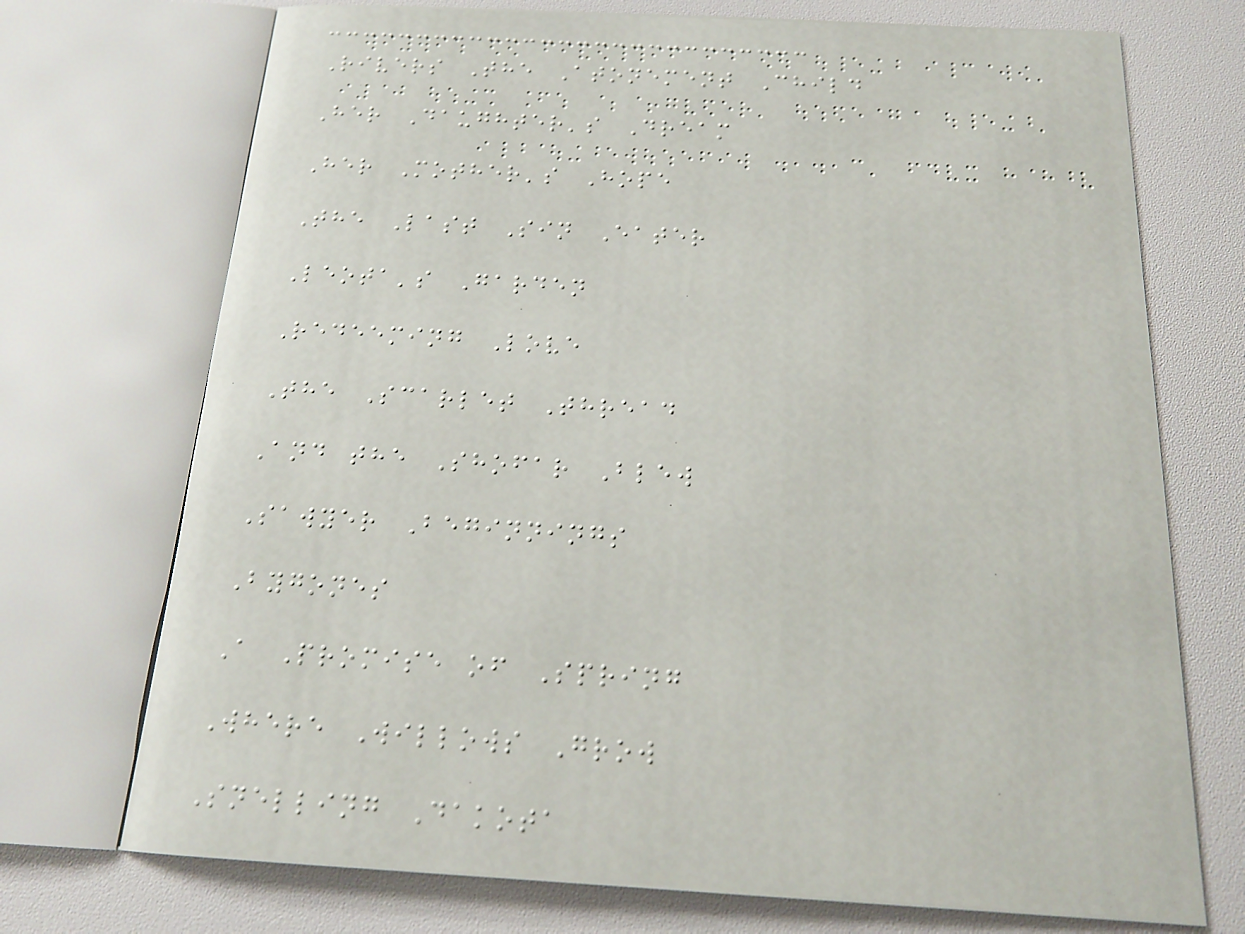Rivers The Atonement Child
Her Daughter's Dream
Her Mother's Hope
The Last Sin Eater
Leota's Garden
Redeeming Love
The Scarlet Thread
And the Shofar Blew
Sawyer Beginnings
Bygones
A Promise of Spring
Where Willows Grow
Snelling Dakota
